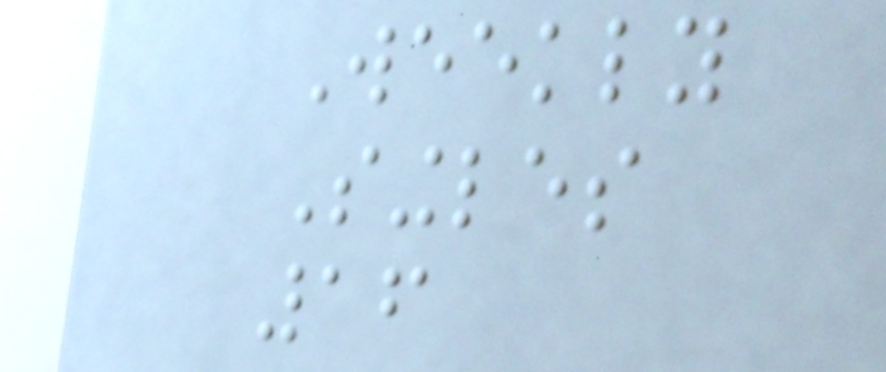Weekly
Singles
16
